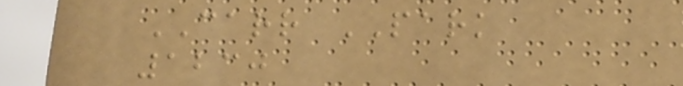CARR PARK
1230
